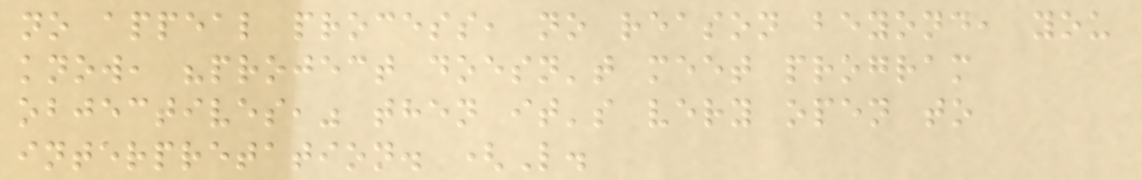no appeal process, no reason beyond, you
know, "project doesn't meet program
objectives," then it's very open to
interpretation. (L.
